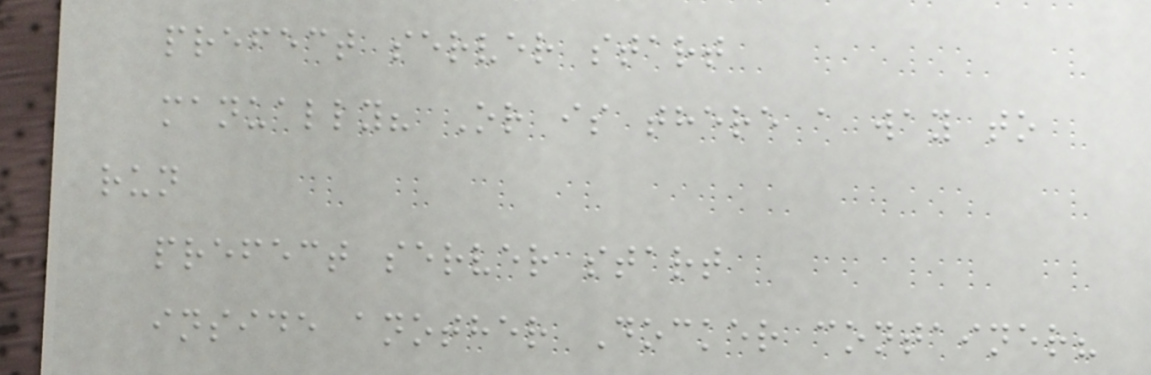prefect server start
manually? Or is there a way to
run
prefect server start
inside another Docker container?
